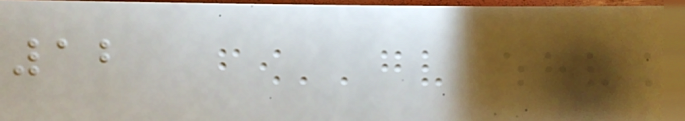12
